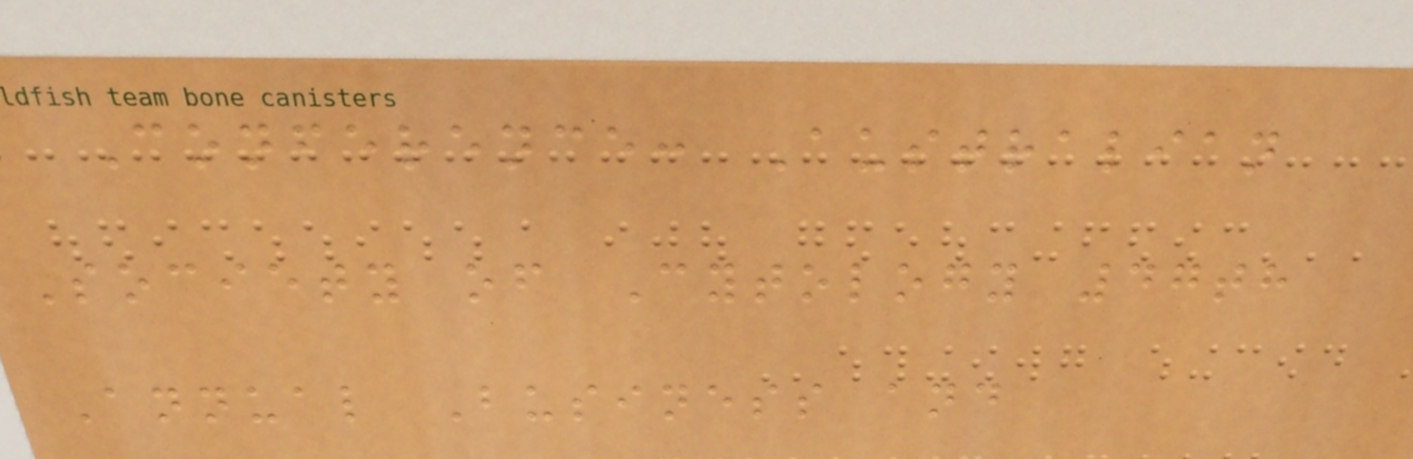Conference: Australian
Society of Cytology 47th
Annual Business and
